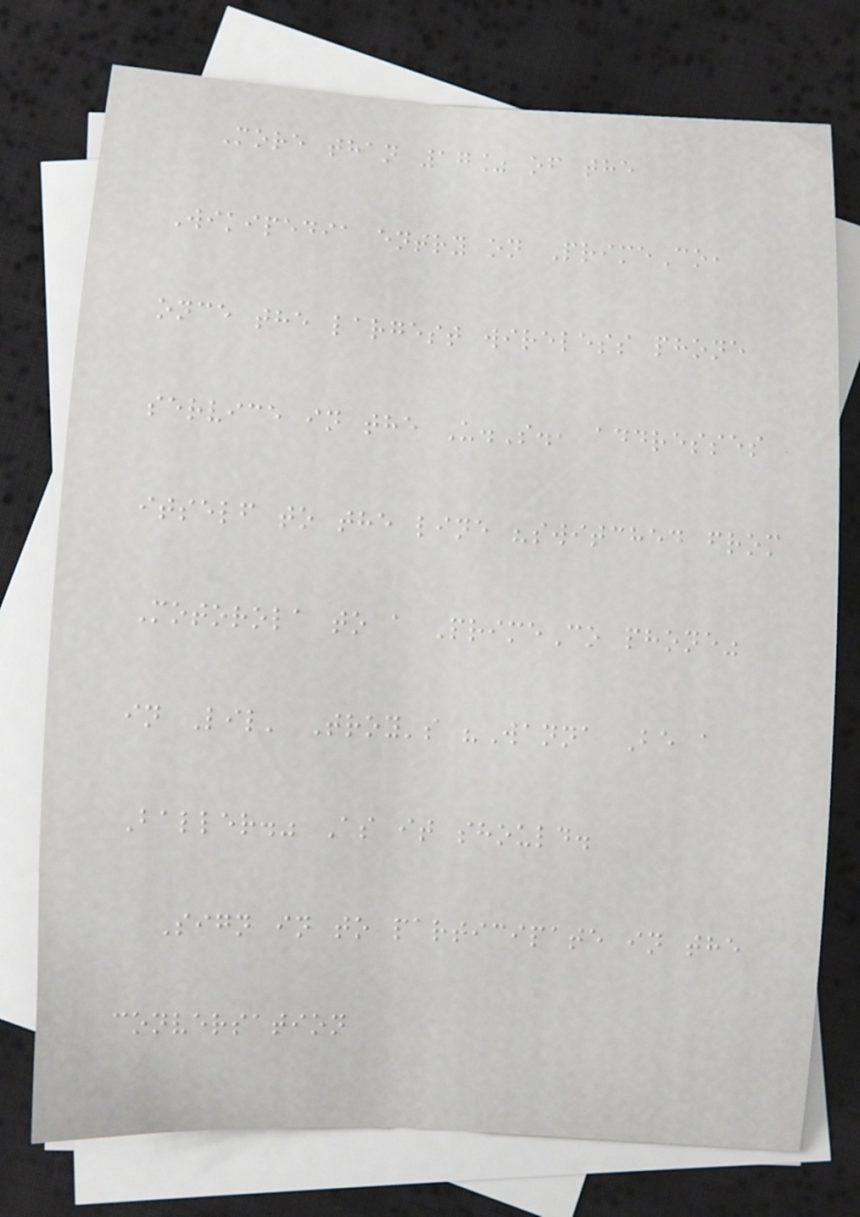More than 17% of the
Wikipedia entry on PrimeCo,
once the largest wireless phone
service in the U.S., addresses
itself to the line "switched from
Motorola to a PrimeCo phone"
in Lil' Troy's "Wanna Be a
Baller." As it should.
Sign in to participate in the
conversation
